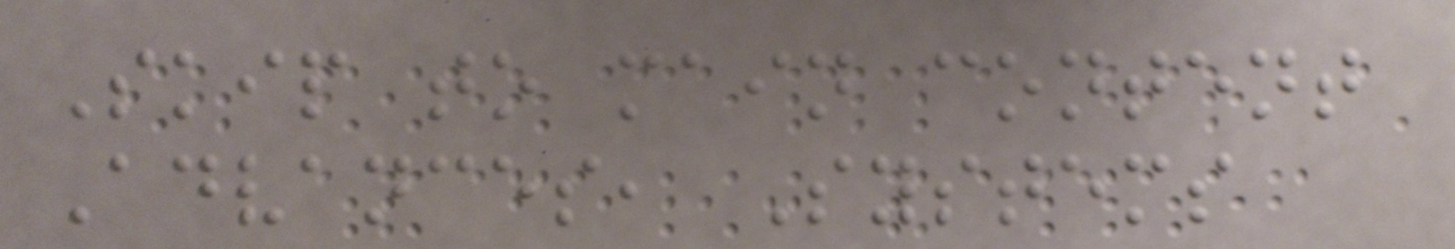Skip to main content
Advances, Systems
